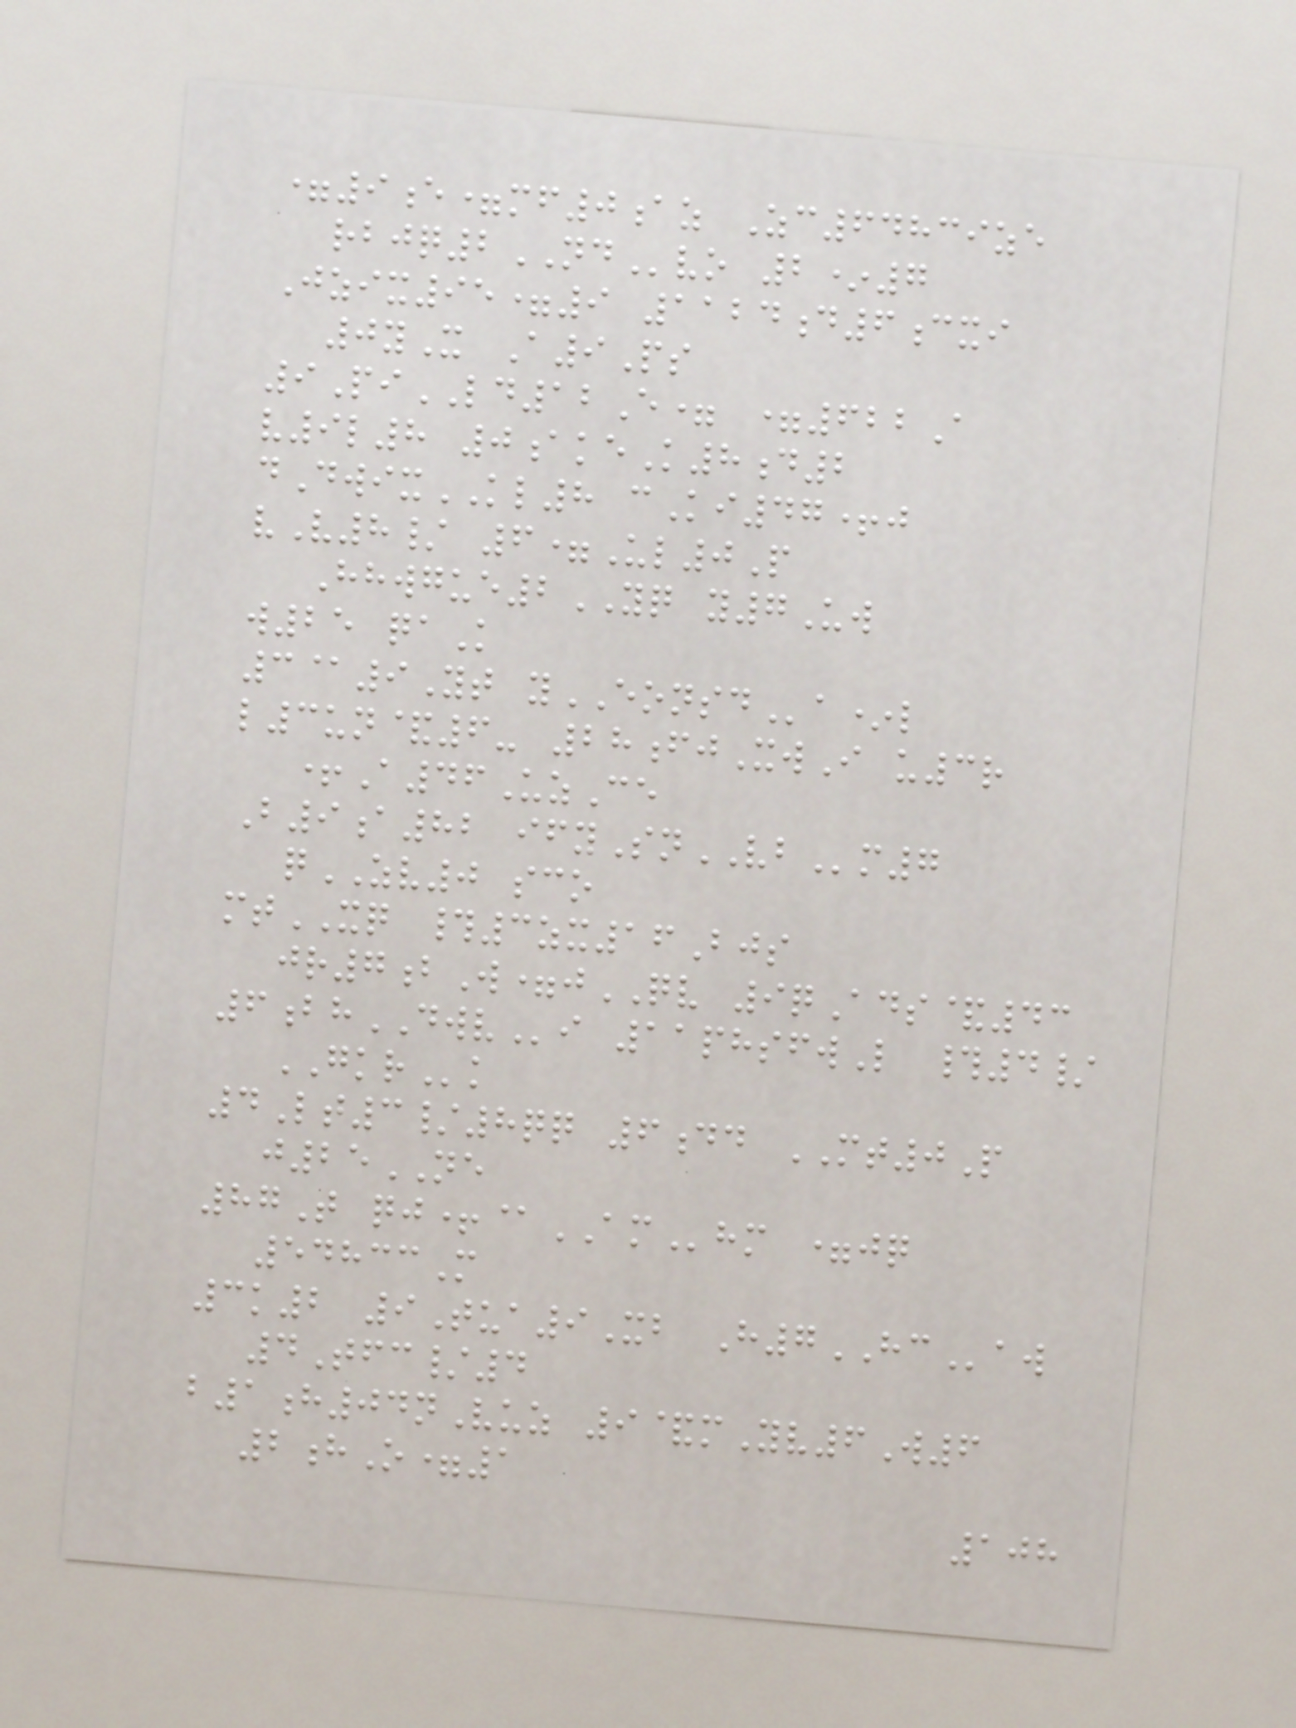=9e=mf0az Zc64839ze
rbjq2NDvo 2*7
Jzix95=9 1124d6cxi
0yX A9Ps
9PiLD12E= =622A
v9l8 0akeK8d2
dDwixKL8 cKi47+j
vV8/ 6=Ul0P
Hhwgue2YQ y7Uw
w25 qaK
3@9Yt yEONSDa*l
l3un&6- 28fjXwI u3r
+A46UzCe
B9a82 ifySnVBm7
qZV0 sco
mtXQ #3zx16Bjs
jr7bW=jQV 9qAds&43
6bhDWVi 11phsfwL #4/
GKRk
4Lt3/8qq 6dd MT0P
j25NE
87T qj+@AMhm =jq
54833M
3k2 9Tua9Xb H7HCaw
4Tfc/4
b1h04nVuz 9&mYv6W6
2hO=1
108
